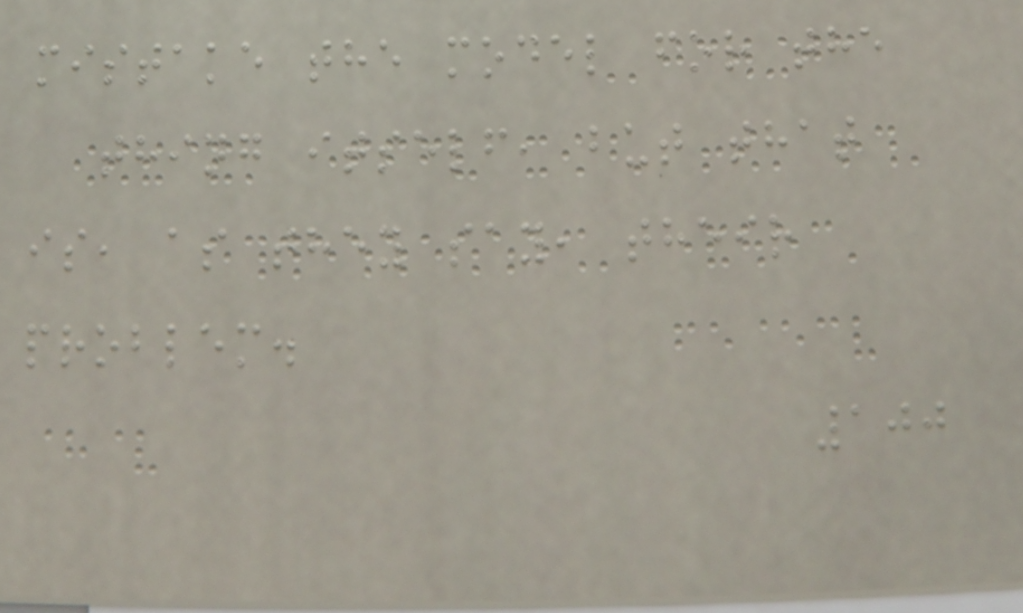mistake the model for the
thing itself, but that
is, as they say, their
problem.
100
